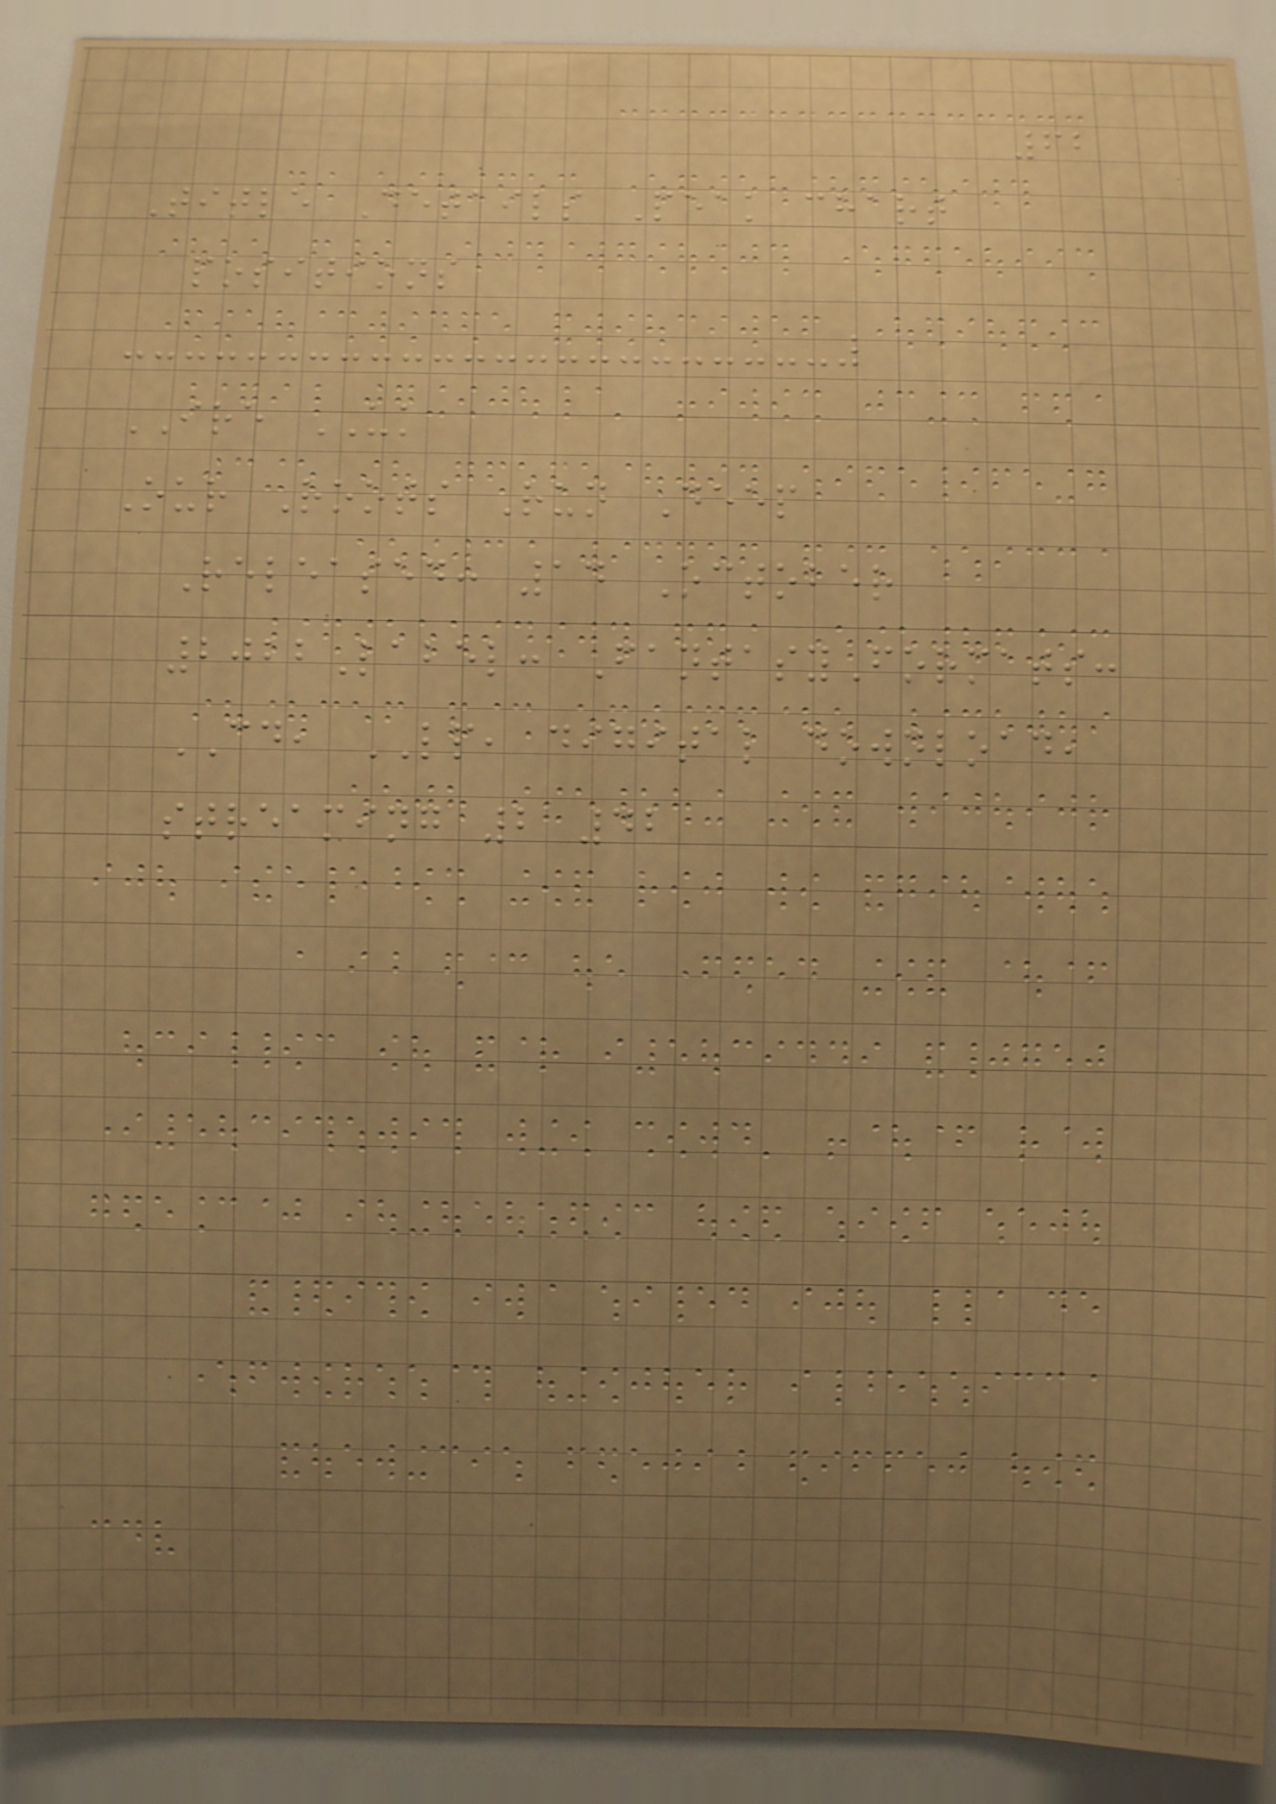62
Title Details Peak chart
positions
IRE UK
Our Roots Run Deep
Released: 14 October
2022Label: FantasyFormats:
CD, LP, digital download,
streaming 2 42
